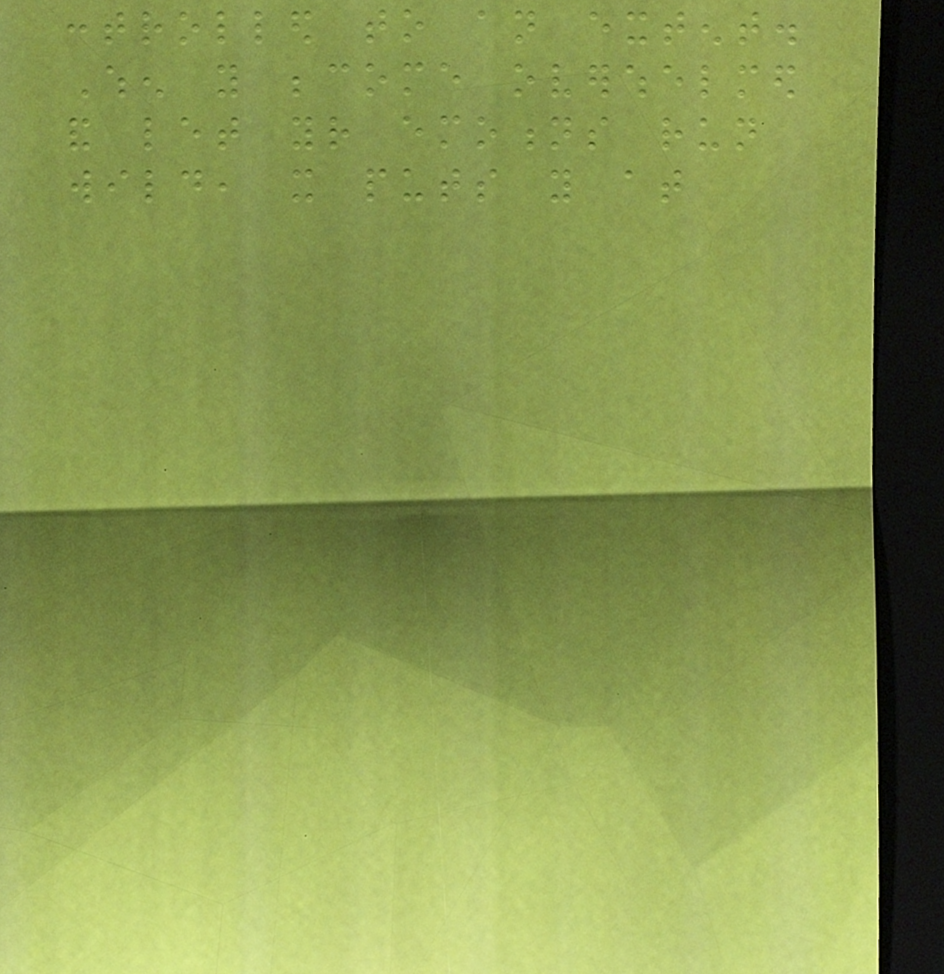controlled to an extent.
When you become overwhelmed
and let your emotions run
wild, it puts you at
